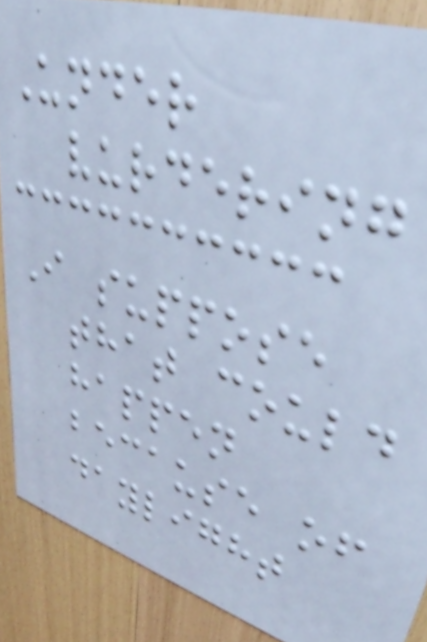Under
vurdering
I suppose
that could
happen
because of
daylight
